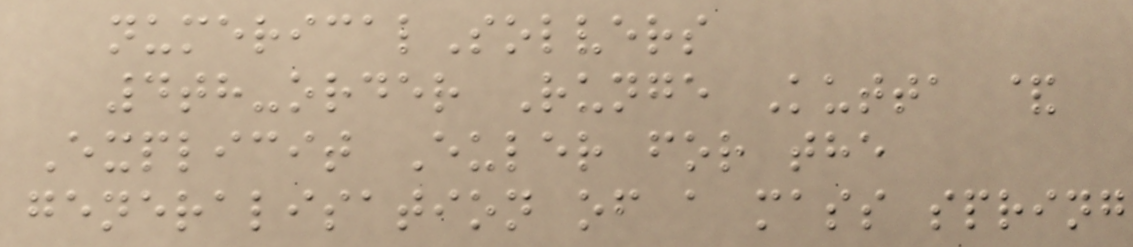numericalSolvers
4th-order Runge Kutta &
Explicit Euler for the
generalisation of a mass spring
